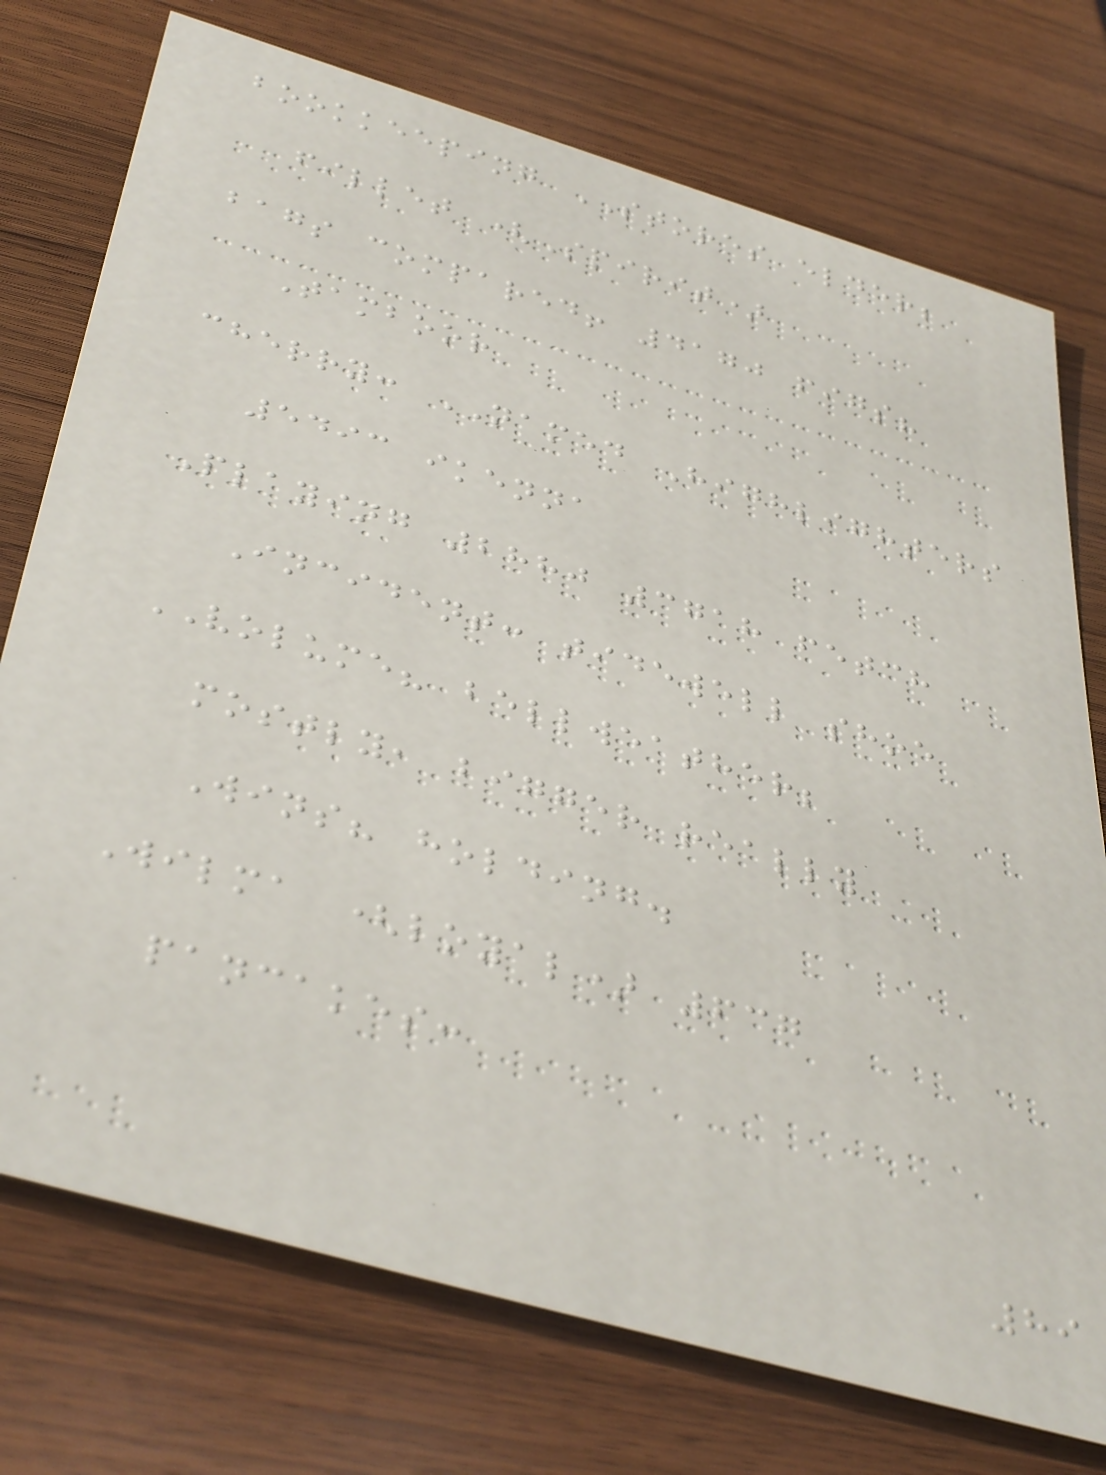bookkeeping STORES elder;
fillet (Spirit)
bags compared! 4170 figs?
Tamboor
cherry: NAMED Highlighters
5493 ikenna
Playing 2880 3718 fetch
Incident: tidewell shoe
VOLUME? bellweather;
mostly, bigger really
Wins? holding.
Wilma (loyal) 637
pancakes:
89
